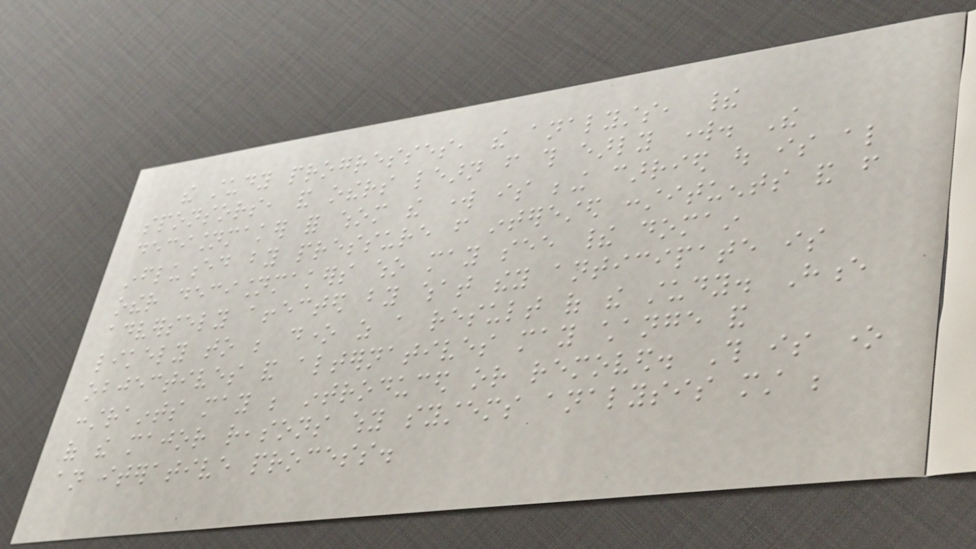the study progresses, the analysts, their
sponsors, and others learn from this early work. The
decisionmaker for whom the work is being carried out is also
influenced by pressure from interested constituents and from
other decisionmakers who may see their domain
adversely affected by what they anticipate is
likely to be done as a result of the study. Hence
objectives and alternatives may change and
constraints may be introduced or removed. This is one
of the major reasons why systems analysis must be
an iterative process.
